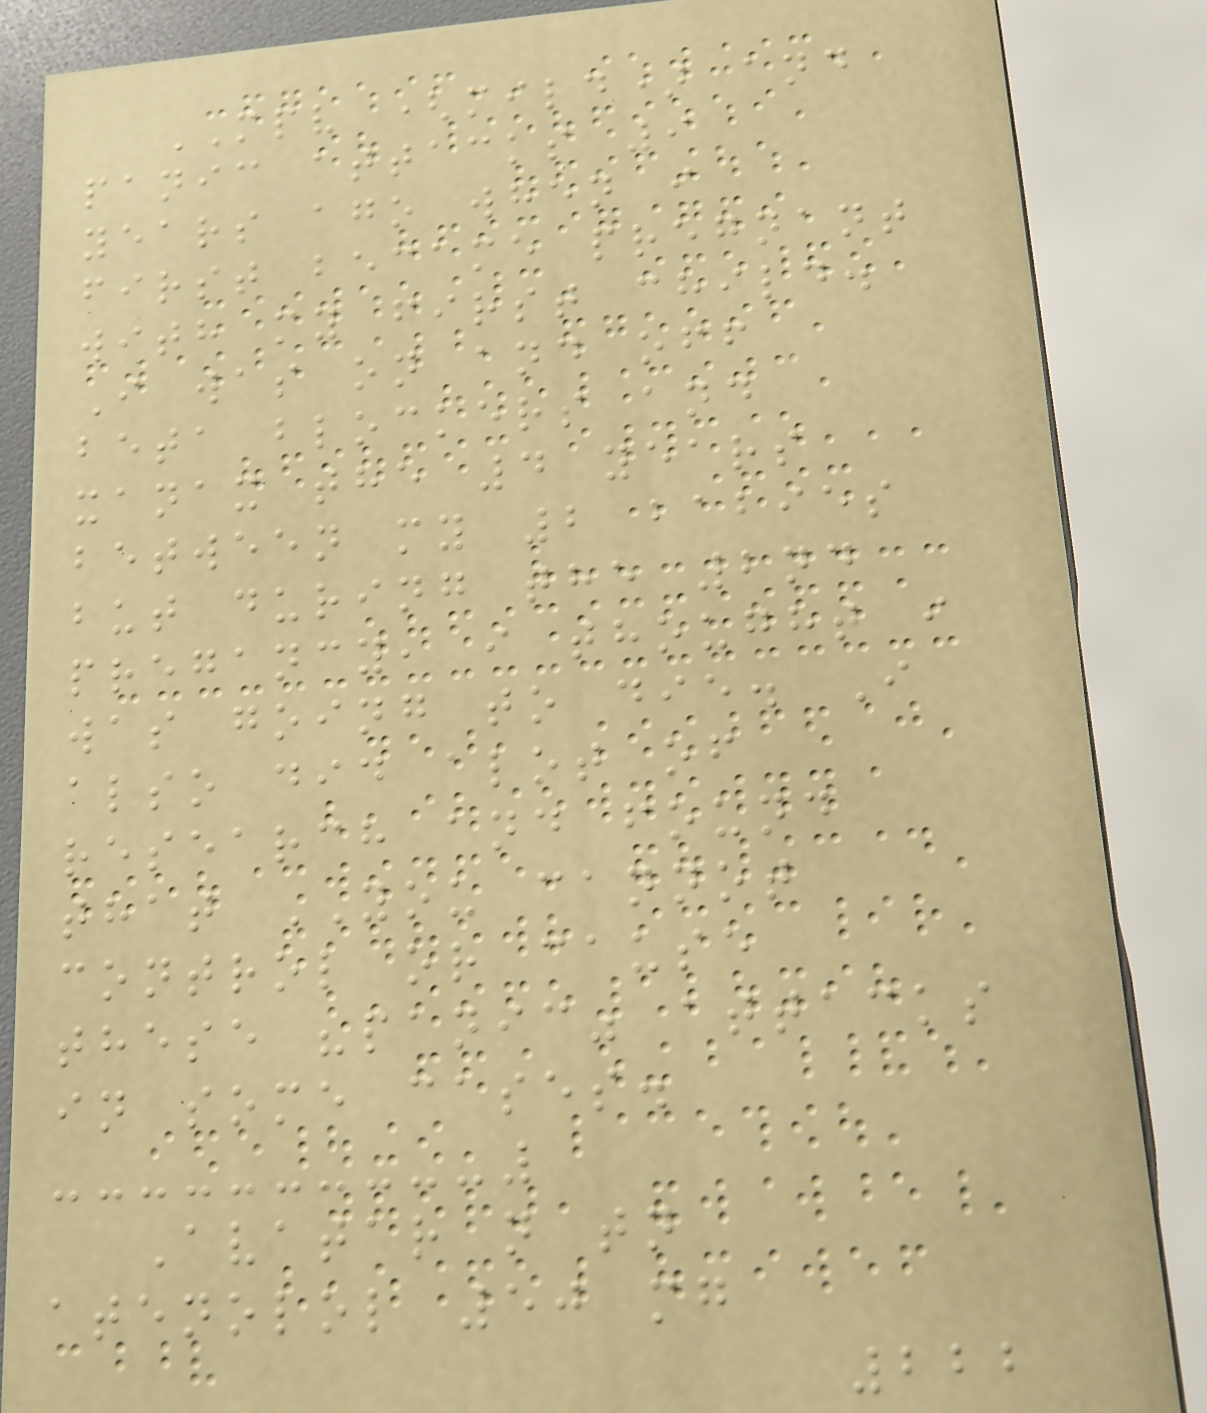MPV (mild) and
panic attacks 9
years ago when i
first became pregnant
with my first child.
I was on and off
beta blockers and
xanax the 4 years
between my 2 babies
but during the 2nd
pregancy, i thought i
was going to die. I
also did alot of
research and found
that YOU cannot
control or cause
these "panic" attacks
in some cases.
Avatar n tn
atenolol 50 mg
222
